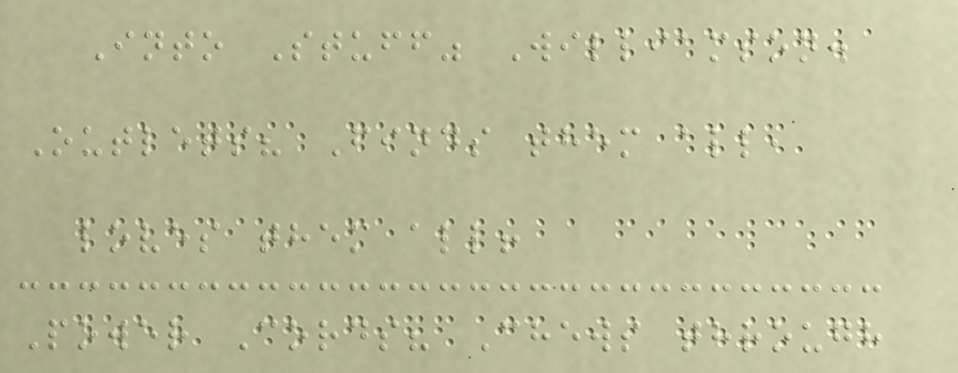Into Stuff" Williamson.
Outlets? Finds them all,
loves them all!
Power Cords? Chews through
